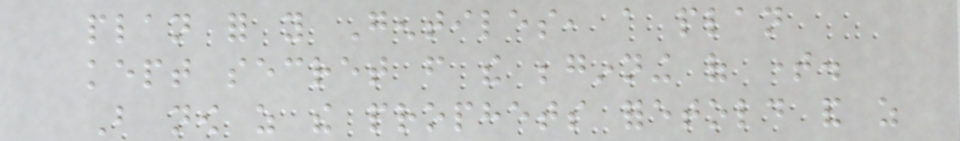plan for you Gentiles, a plan
kept secret from the beginning of time.
But now as the prophets foretold and as
